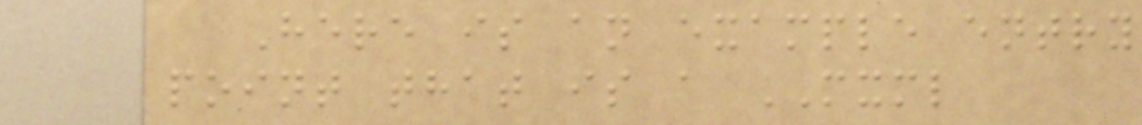Here is an example entry
point that is a MXML
